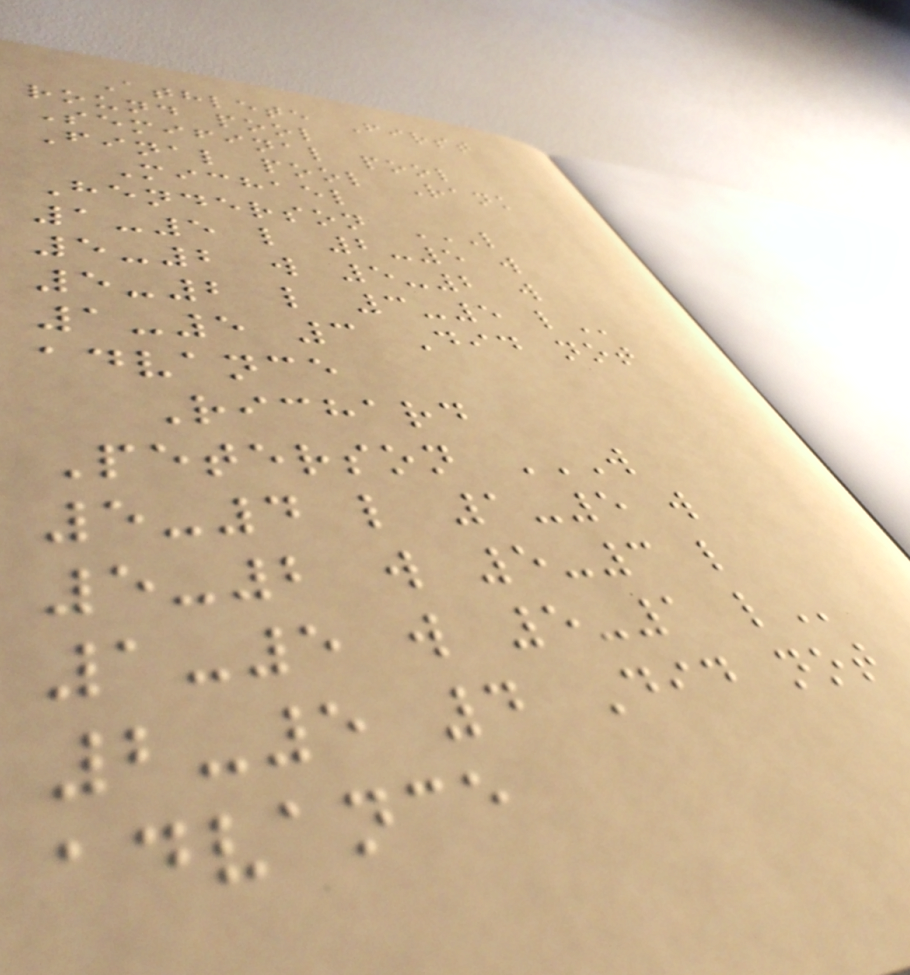Athlete First
round pool
Semifinal pool
Final pool Rank
Michael
Henderson L
1-5 L 2-5 W
5-2 W 5-2 W
5-2 L 3-5 L
1-5 3 Did not
advance
Richard
Peterson W
5-4 L 1-5 W
5-2 W 5-3 L
1-5 W 5-1 L
2-5 4 Did not
advance
